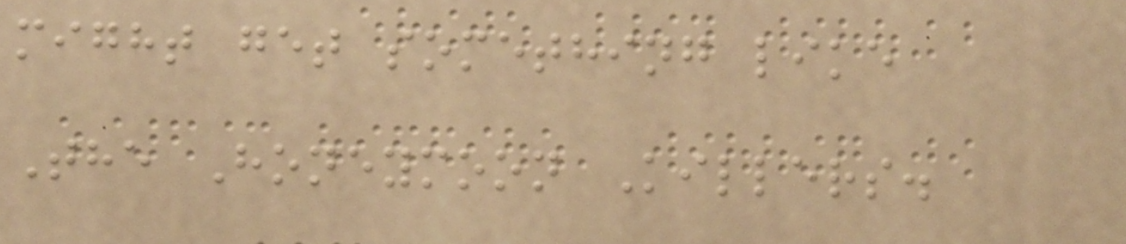might get something like
The Honeymoon Killers.
